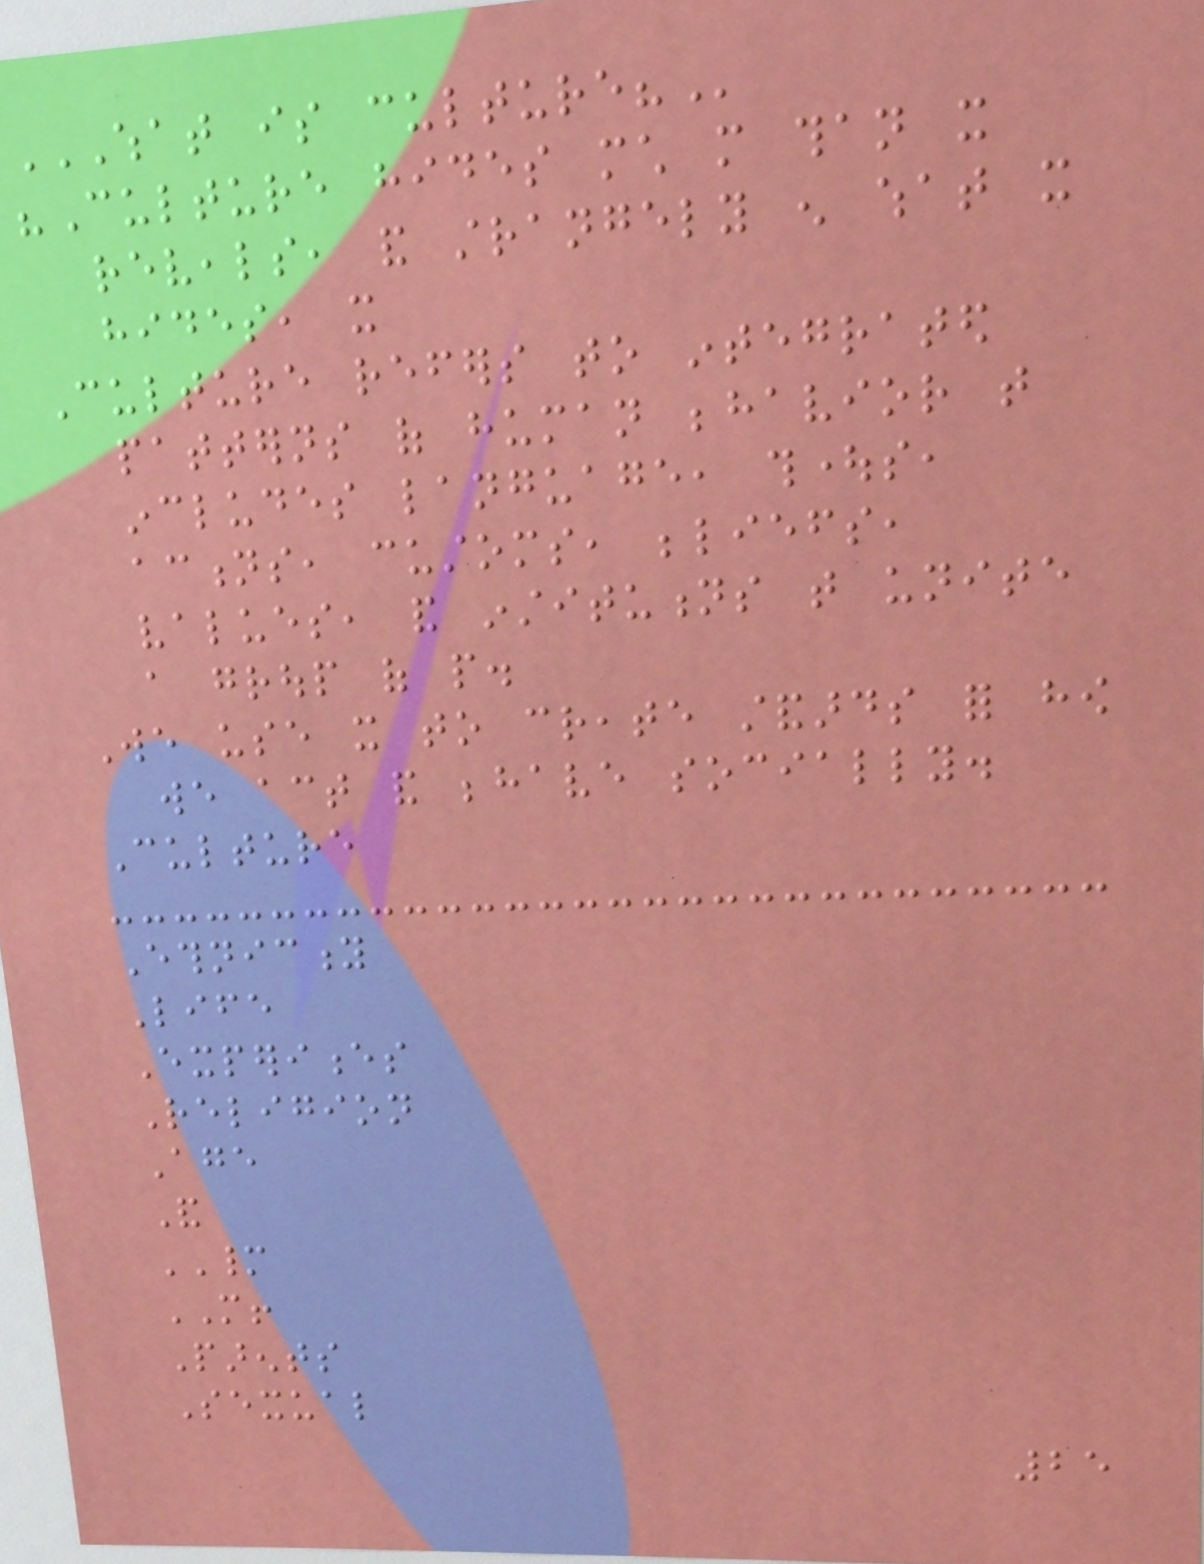WHAT IS CULTURE?
"Culture hides much more than it
reveals, and strangely enough what it
hides, it
Culture refers to integrated
patterns of human behavior that
includes language, thoughts,
actions, customs, beliefs,
values, and institutions that unite
a group of people.
We use it to create standards for how
we act and behave socially.
Culture
Ethnicity
Life
Experiences
Religion
Age
And
MANY
MORE!
Parents
Sexual
25
